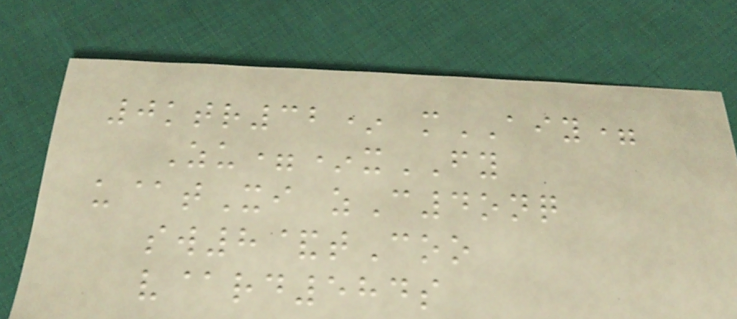0ktr32* mAIY=
Zu=*xFY
u@tXi zC4onq
sw8&tCoo
v@rd584s
